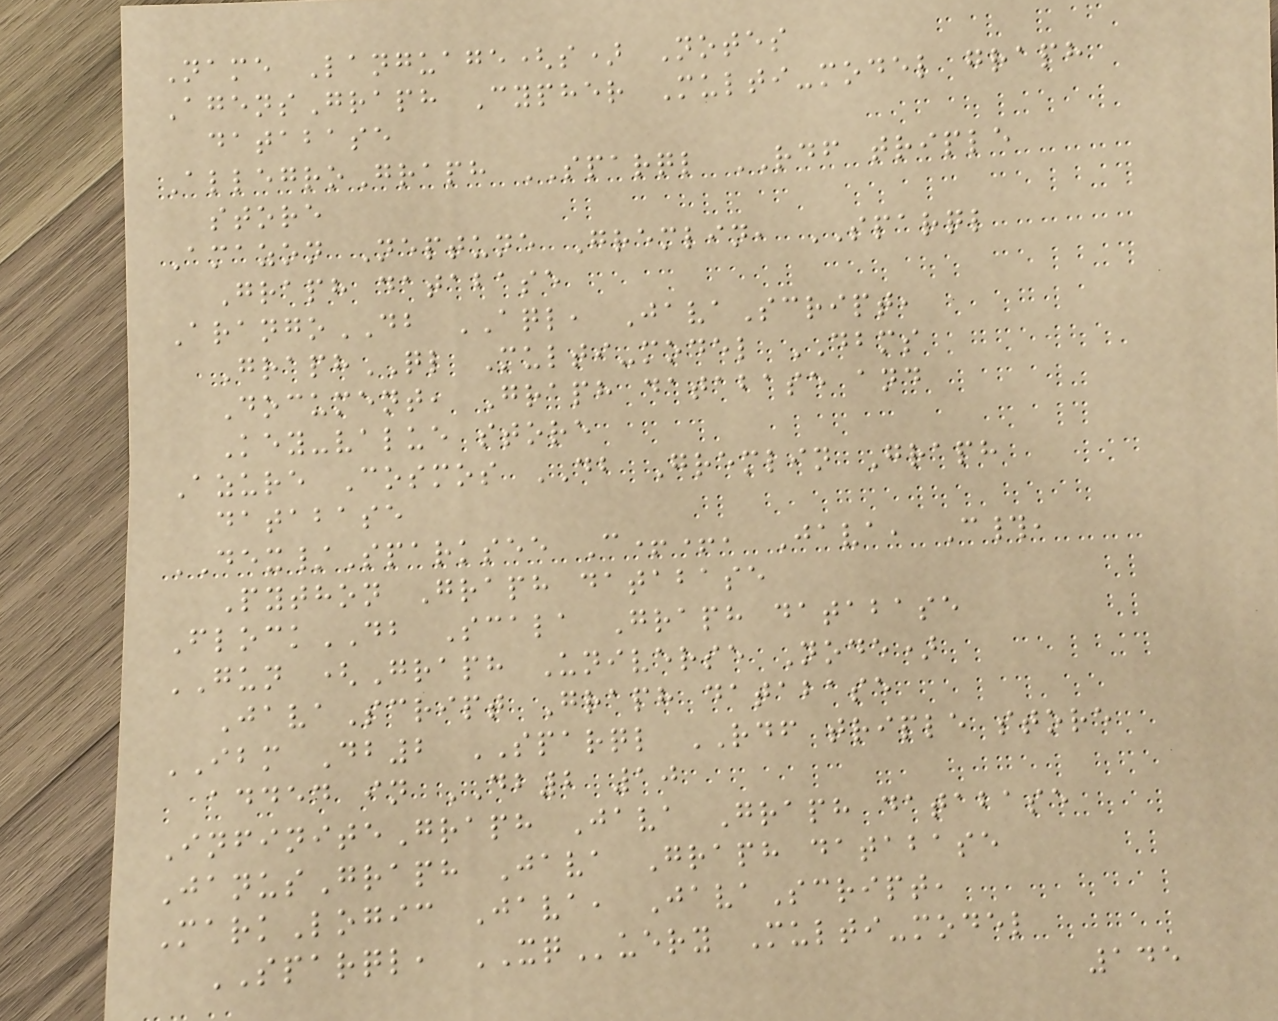Name Language(s) Notes
AgensGraph Cypher Multi-model graph
database
AllegroGraph SPARQL RDF triple
store
Amazon Neptune Gremlin, SPARQL
Graph database
ArangoDB AQL, JavaScript,
GraphQL Multi-model DBMS
Document, Graph database and
Key-value store
Azure Cosmos DB Gremlin Graph
database
DEX/Sparksee C++, Java, C#,
Python Graph database
FlockDB Scala Graph database
GUN (Graph Universe Node)
JavaScript Graph database
IBM Db2 SPARQL RDF triple store
added in DB2 10
InfiniteGraph Java Graph database
JanusGraph Java Graph database
MarkLogic Java, JavaScript,
SPARQL, XQuery Multi-model
145
